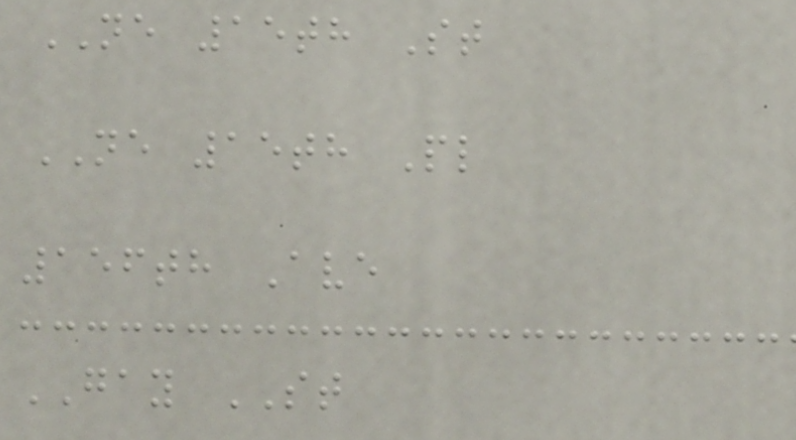NE 15th St
NE 15th Pl
156th Ave
GAY ST
